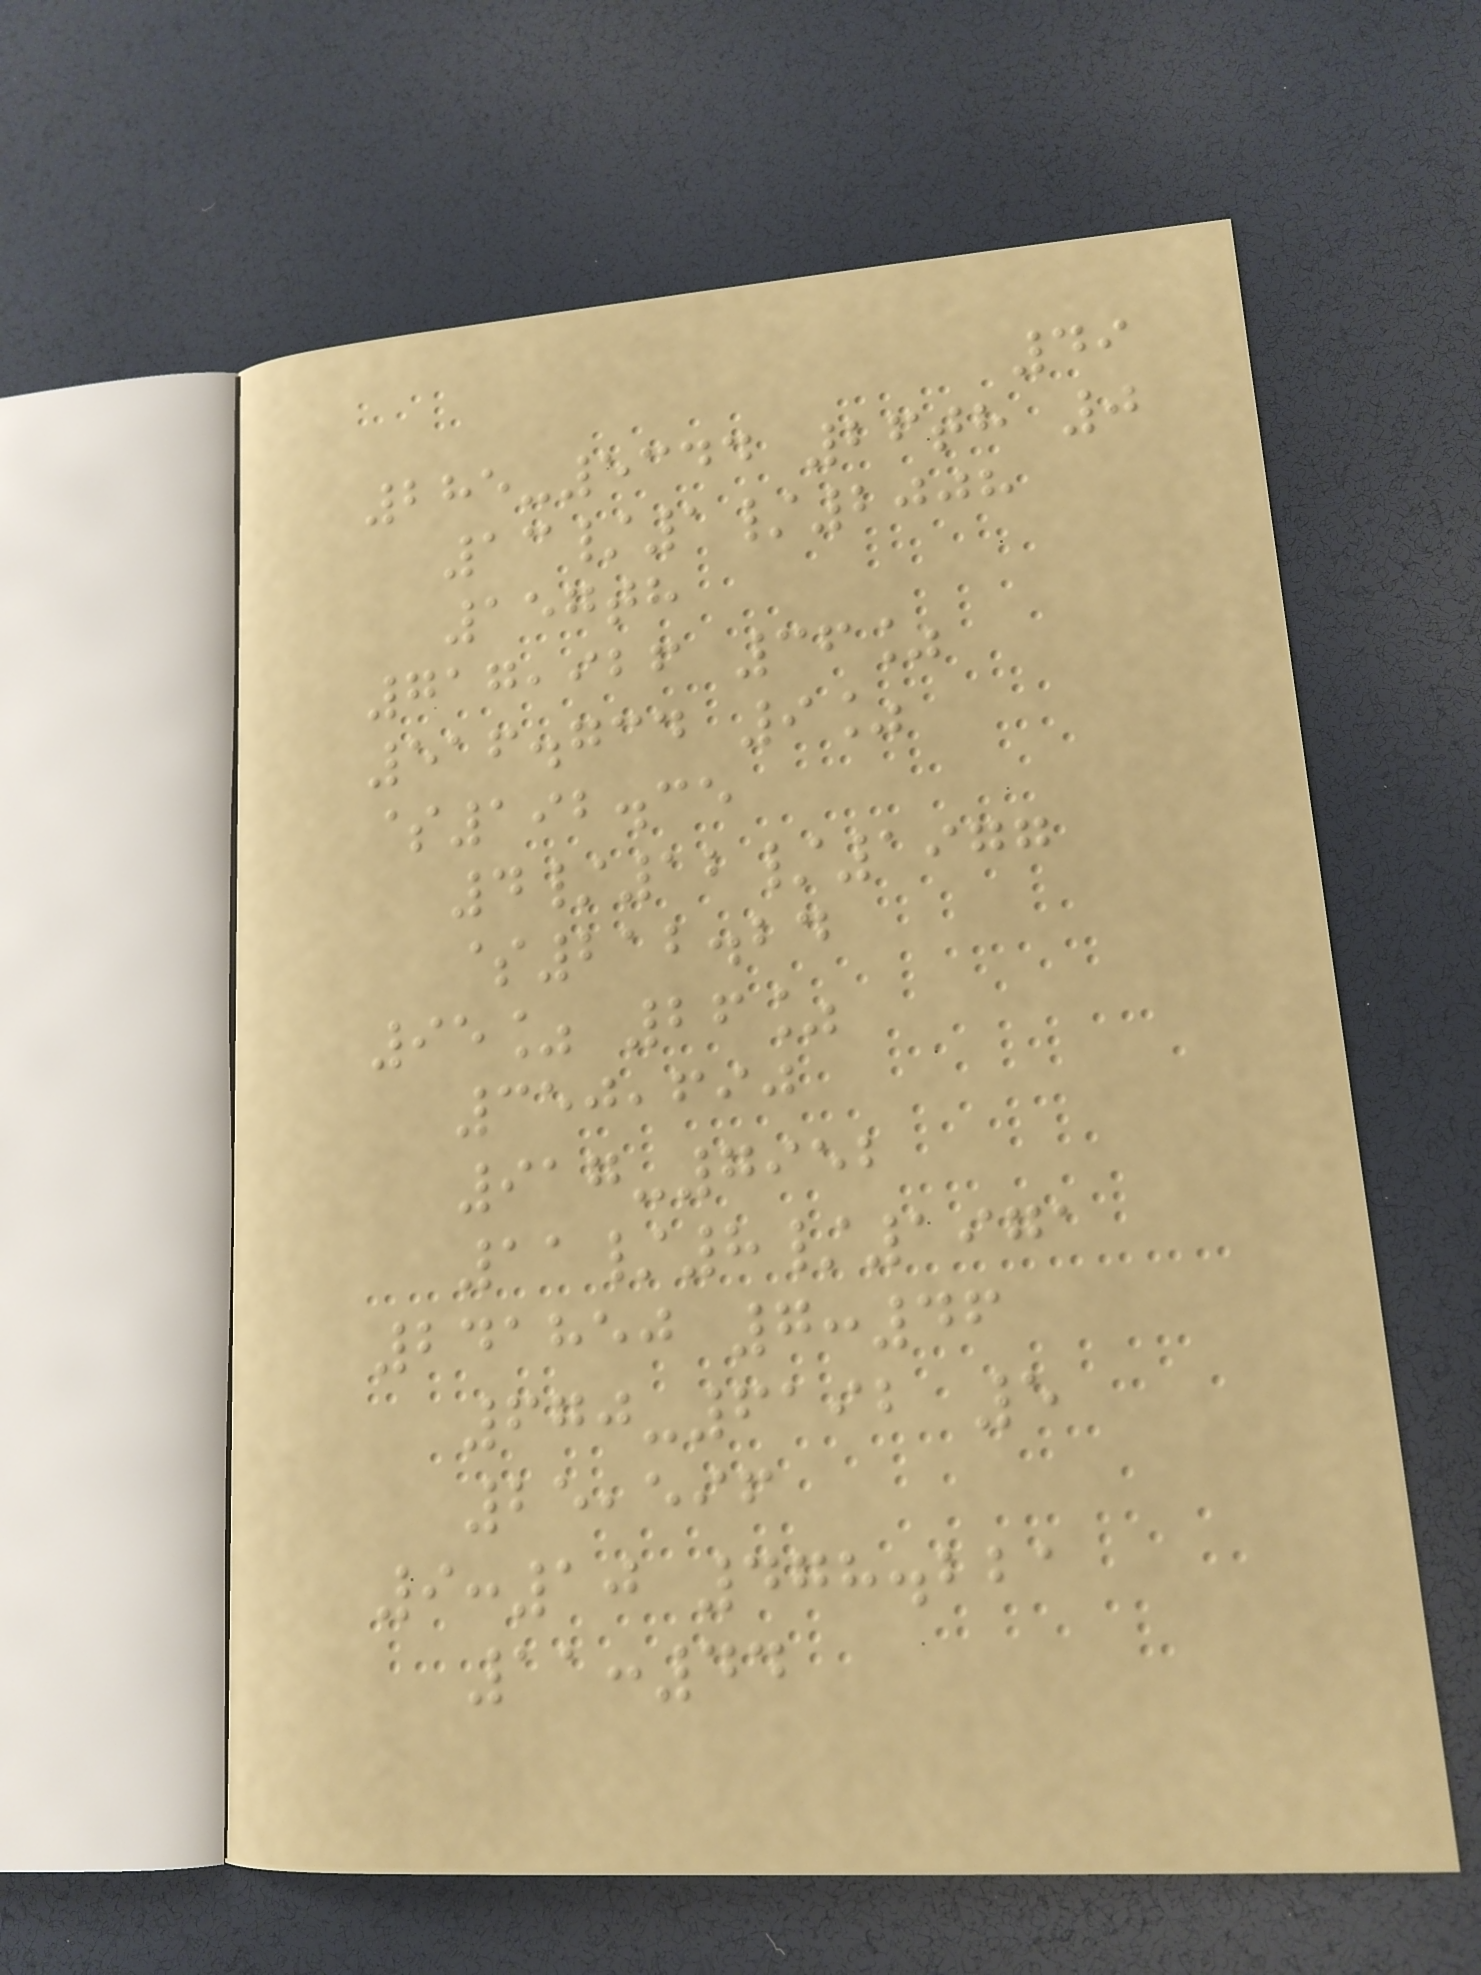49
285-5344 26th 0
13/1/2008
157th
717,926 36%
516.734 9%
$192.35
4/12/1977
$212.24
95% 26%
350,690
917-7952
11/8/1971
241850 7:46
670-6192 5
25,596
9:10 478.221
11:44
